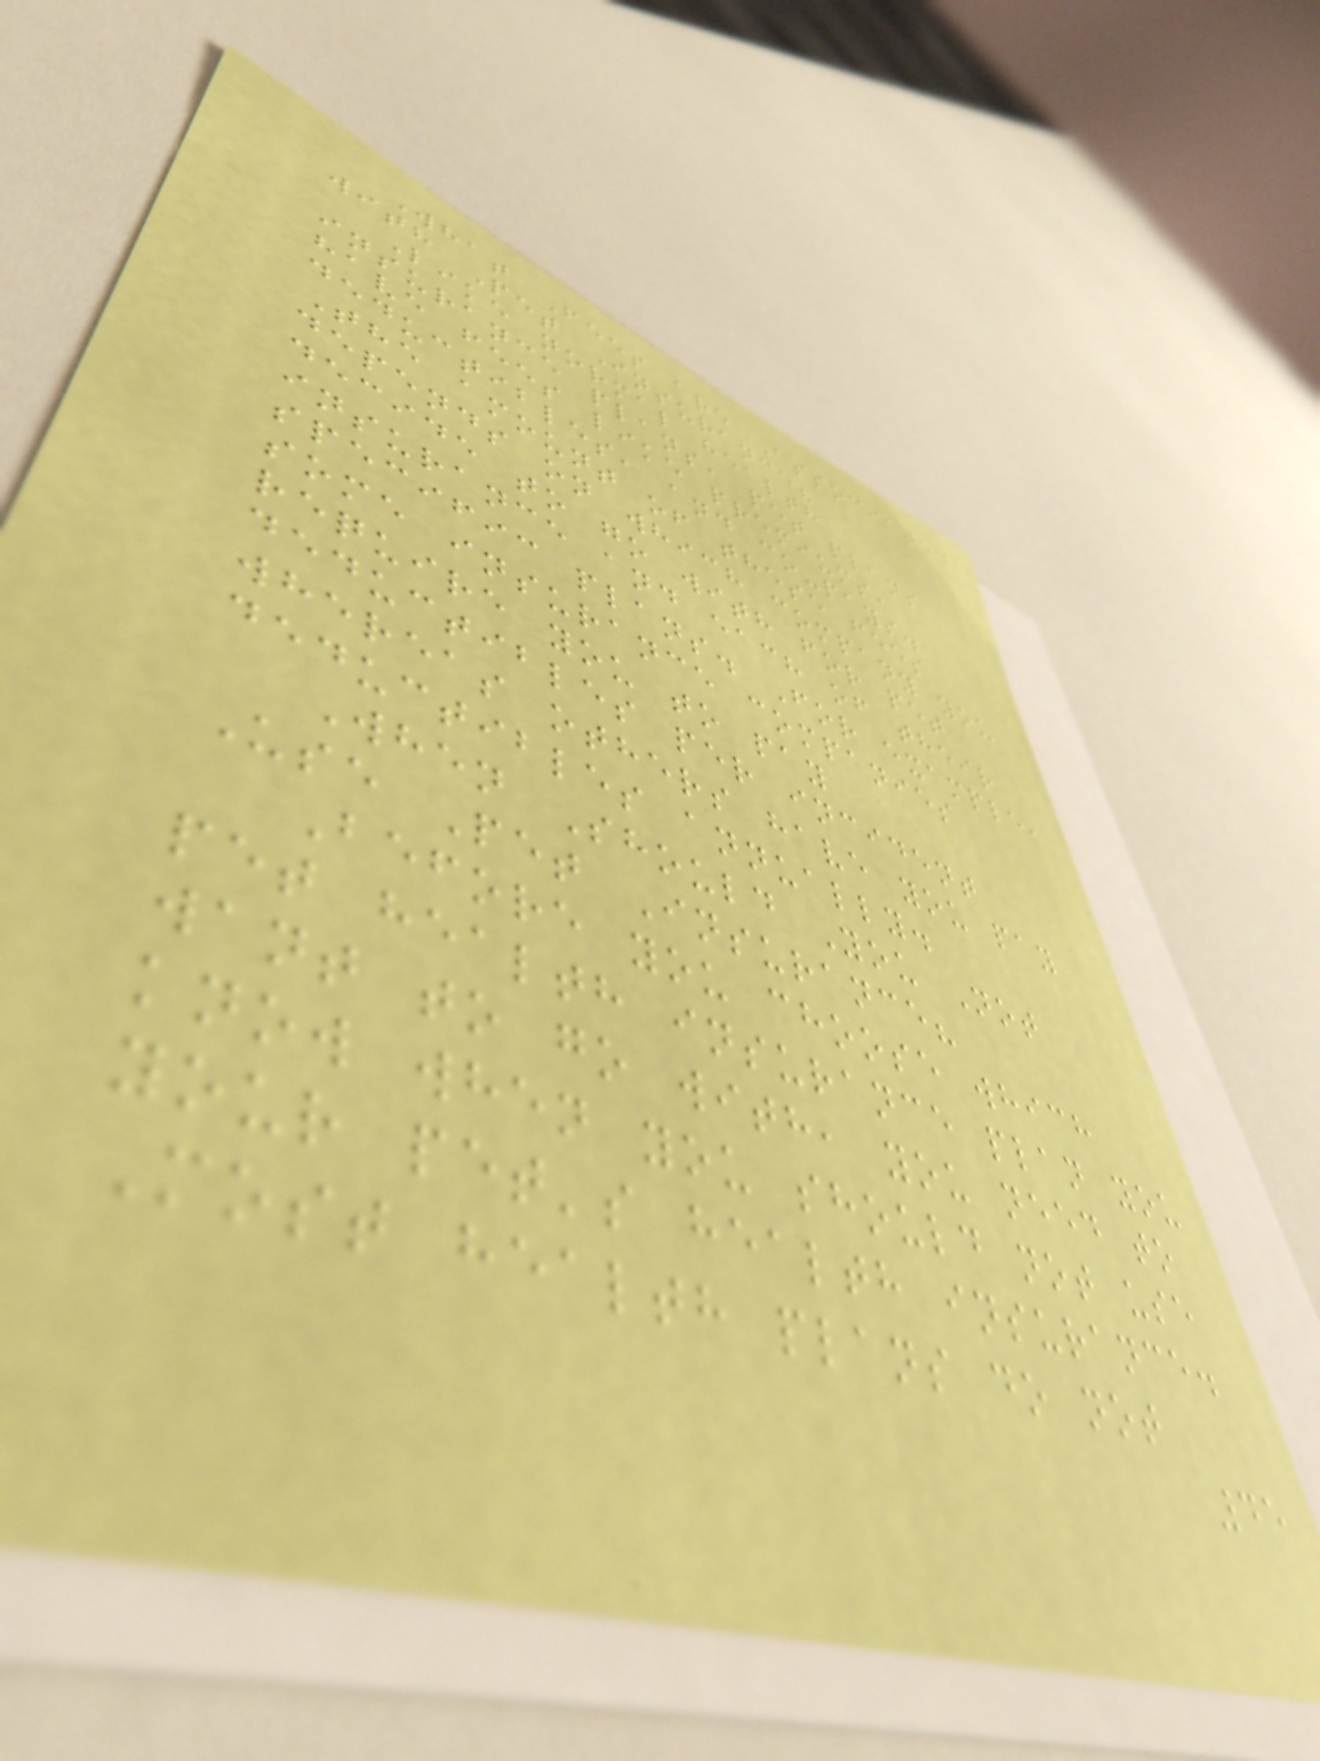What Fees are Associated
with Pet Insurance?
Like normal health
insurance plans, pet plans
have fees like premiums,
deductibles, and co-pays.
The amount of these fees
depends on which company you
decide to go with for pet
insurance and each of their
specific plans. For example,
some insurance companies
require you to pay
deductibles per incident
whereas others have you pay
deductibles annually.
When Should You Not
Use Pet Insurance?
Before you choose which
pet health insurance plan you
want to go with, you need to
know when you should not use
your pet's health insurance.
Most health plans do not
45
